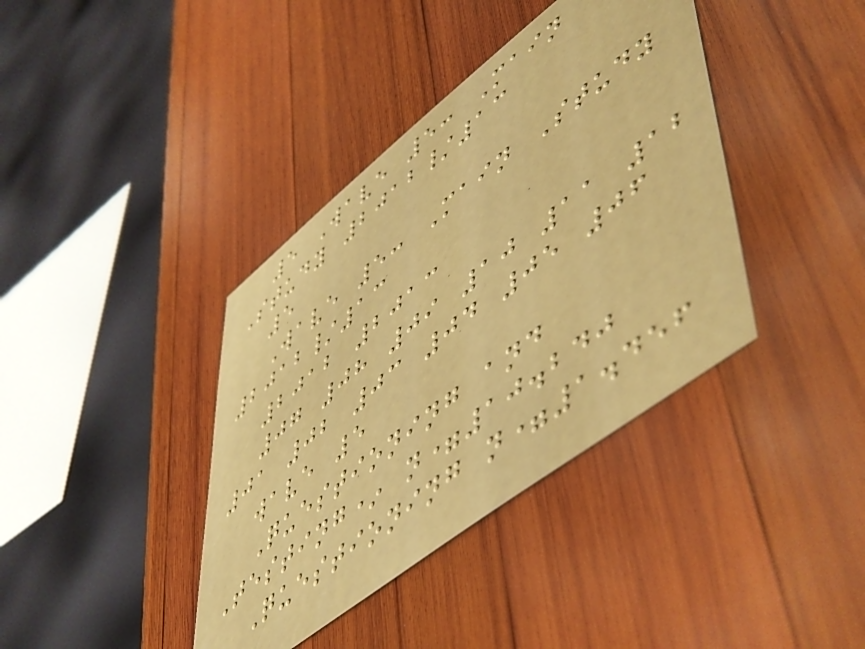5 Wave 5: Main
Study 2012/13
5
Wave 5: Main Study
2012/13
2012 2013
07 08 09 10 11 12
01 02 03 04 05 06
wave 5
Questioning and
Testing* n=10.240
Questioning n=1.456
